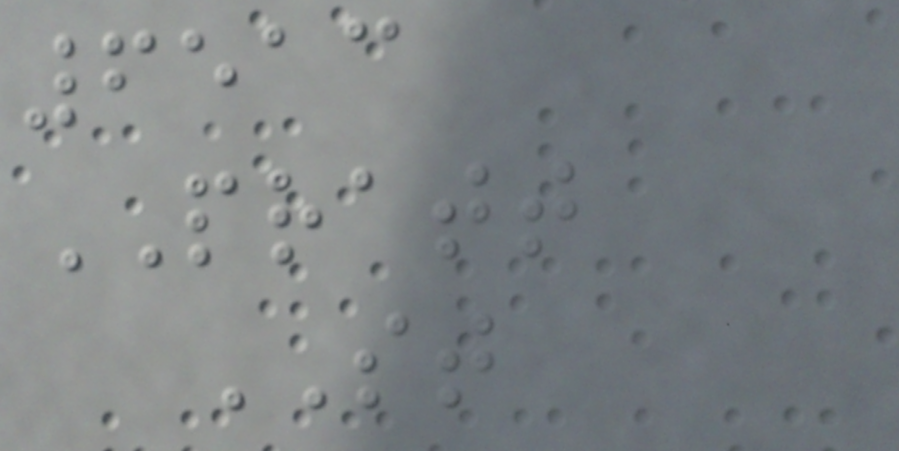6513
PRATT
ST
